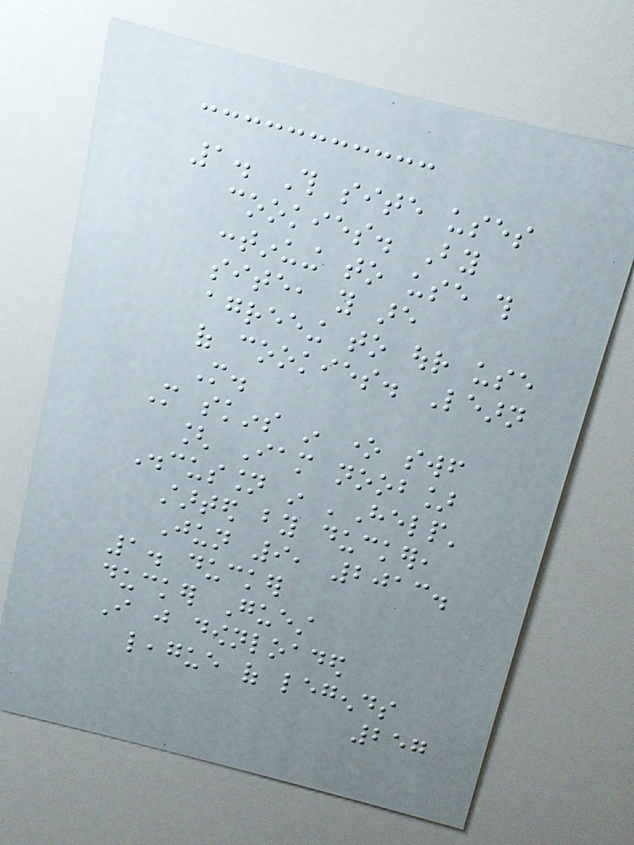1. This site uses
cookies. By
continuing to use this
site, you are
agreeing to our use
of cookies. Learn
More.
More skins in one swf
[ Iam noob]
Discussion in 'Help'
started by ducker,
Jun 9, 2013.
1. ducker
ducker Guest
I just downloaded
league of legends
257
